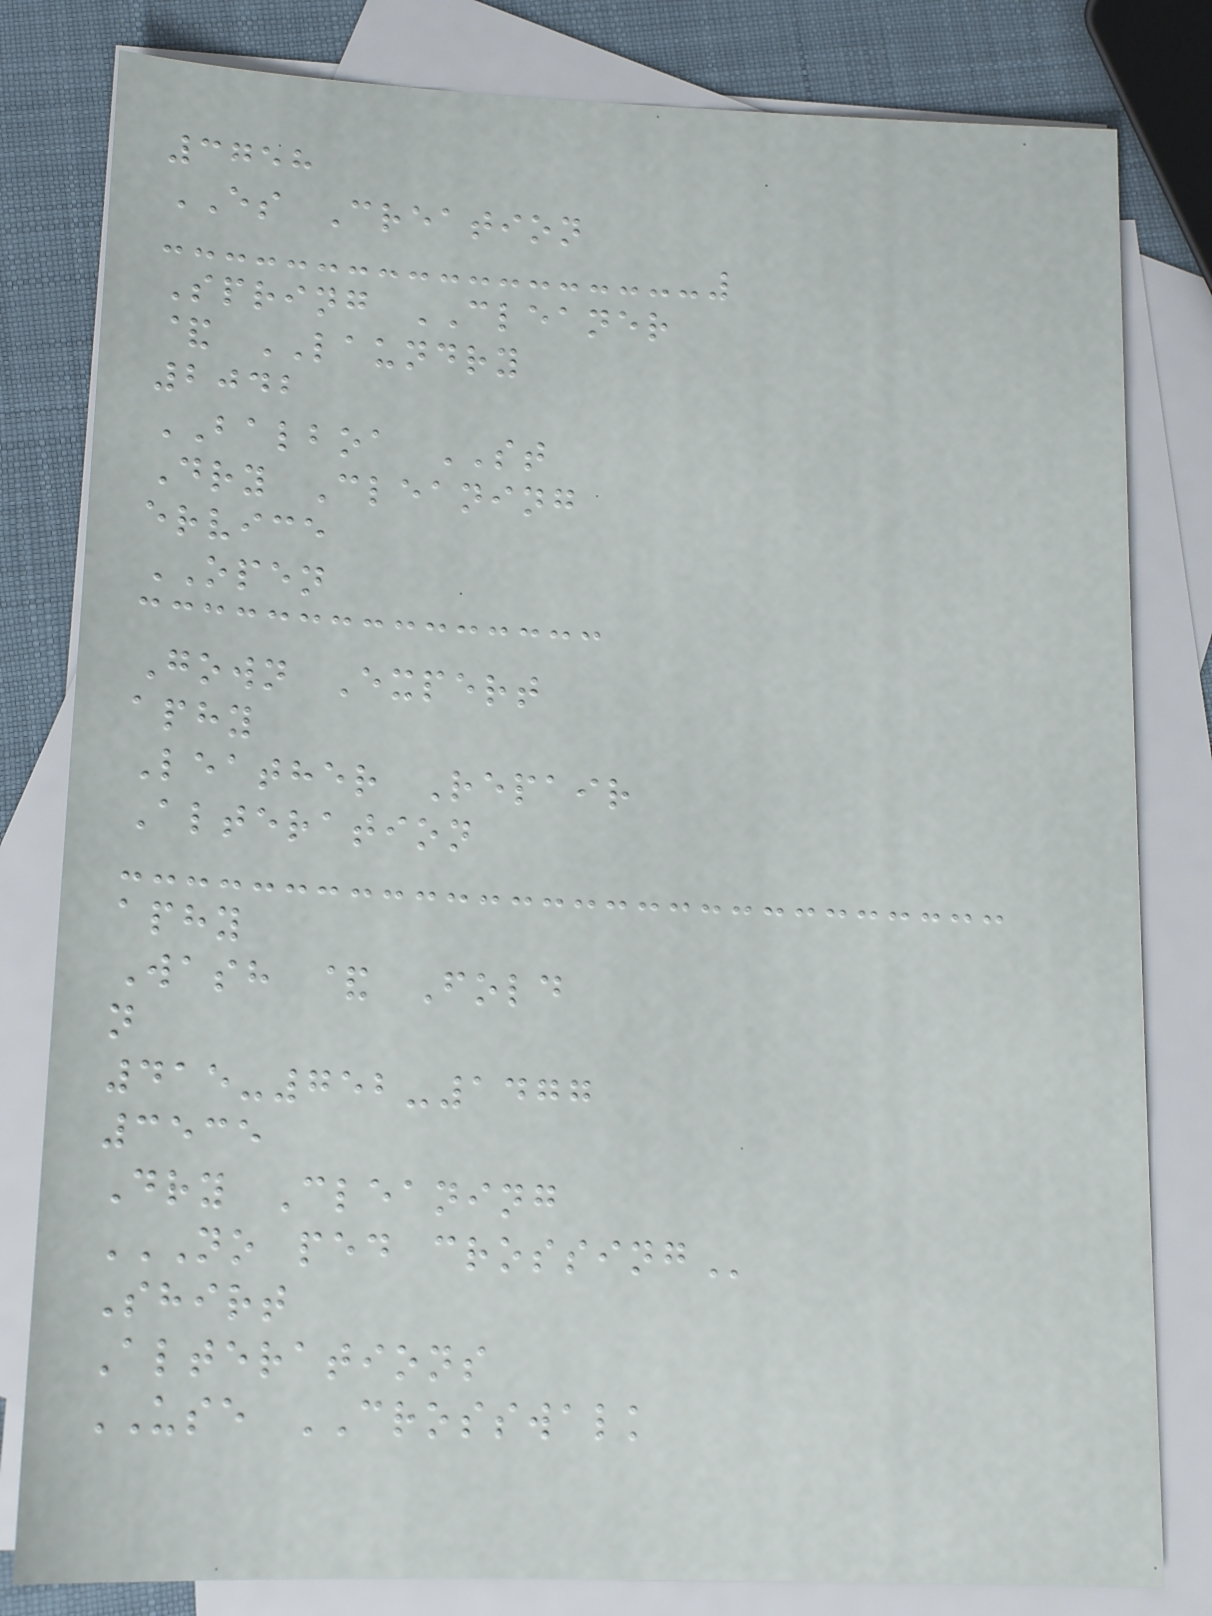3758
ES Creation
Spring CLEANER
& LAUNDRY
2042
BALBOA ST
Dry Cleaning
ervice
OPEN
Gown Expert
aphy
Leather Repair
Alteration
aphy
Wash & Fold
n
415-752-1477
3535
Dry Cleaning
NO PED CROSSING
Shirt
Alterations
USE CROSSWALK
